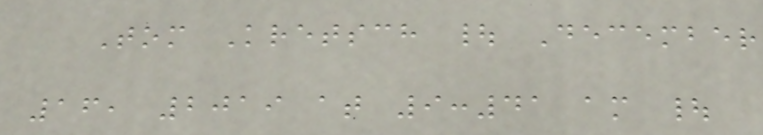Tom Kretsch | December
16, 2019 at 9:41 am |
